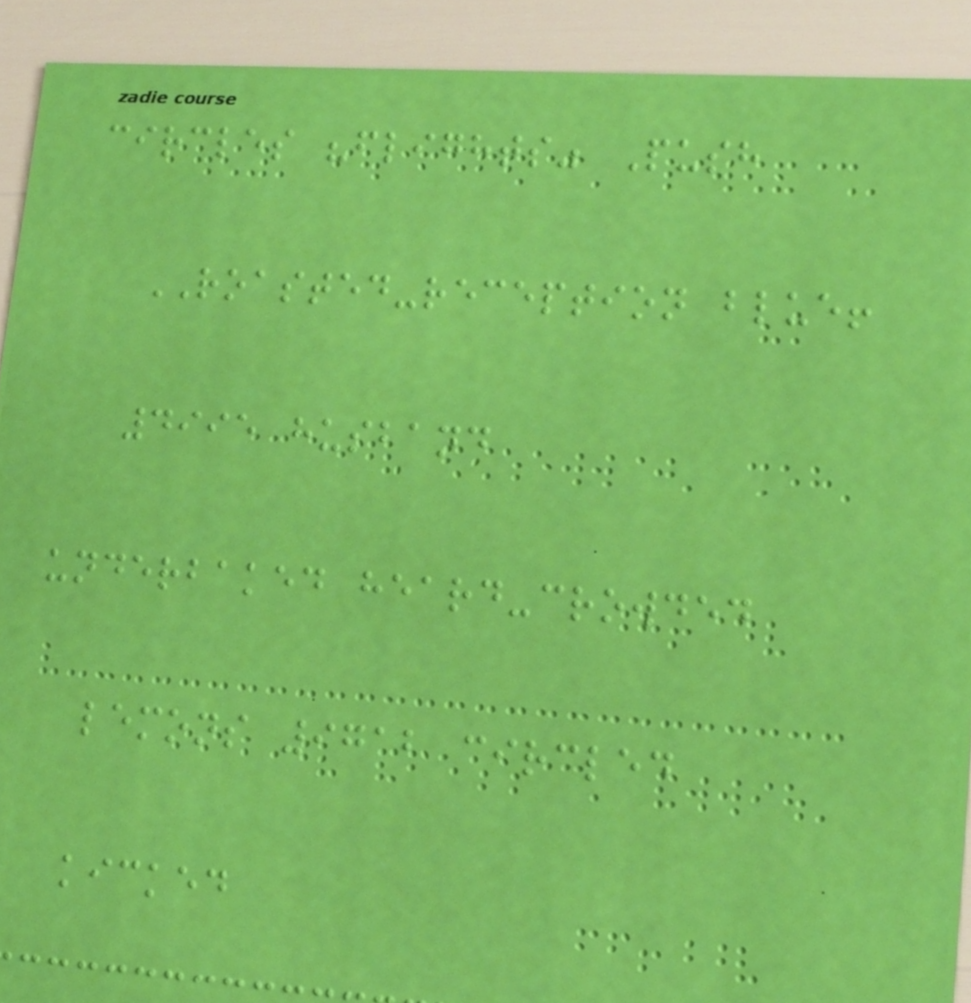circles "flights" Push
ROASTED-reception blue!
4995 husband
underbaked heard-crowded
lemons 9712 circled
kicked
